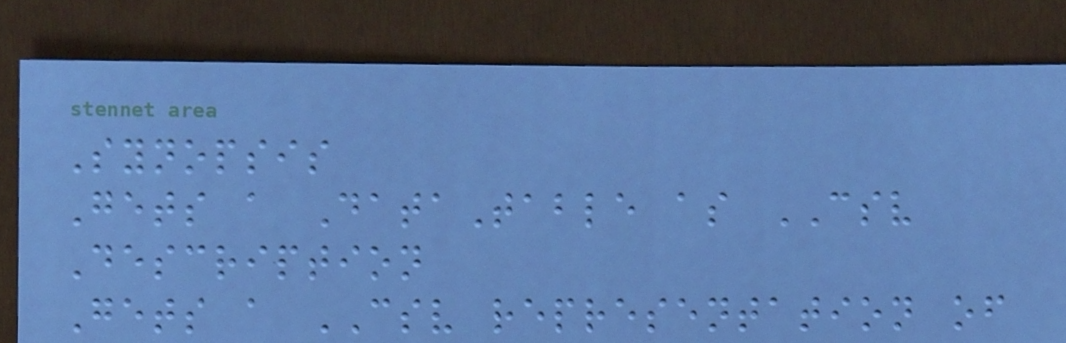Synopsis
Gets a DataTable as CSV
Description
Gets a CSV representation of
